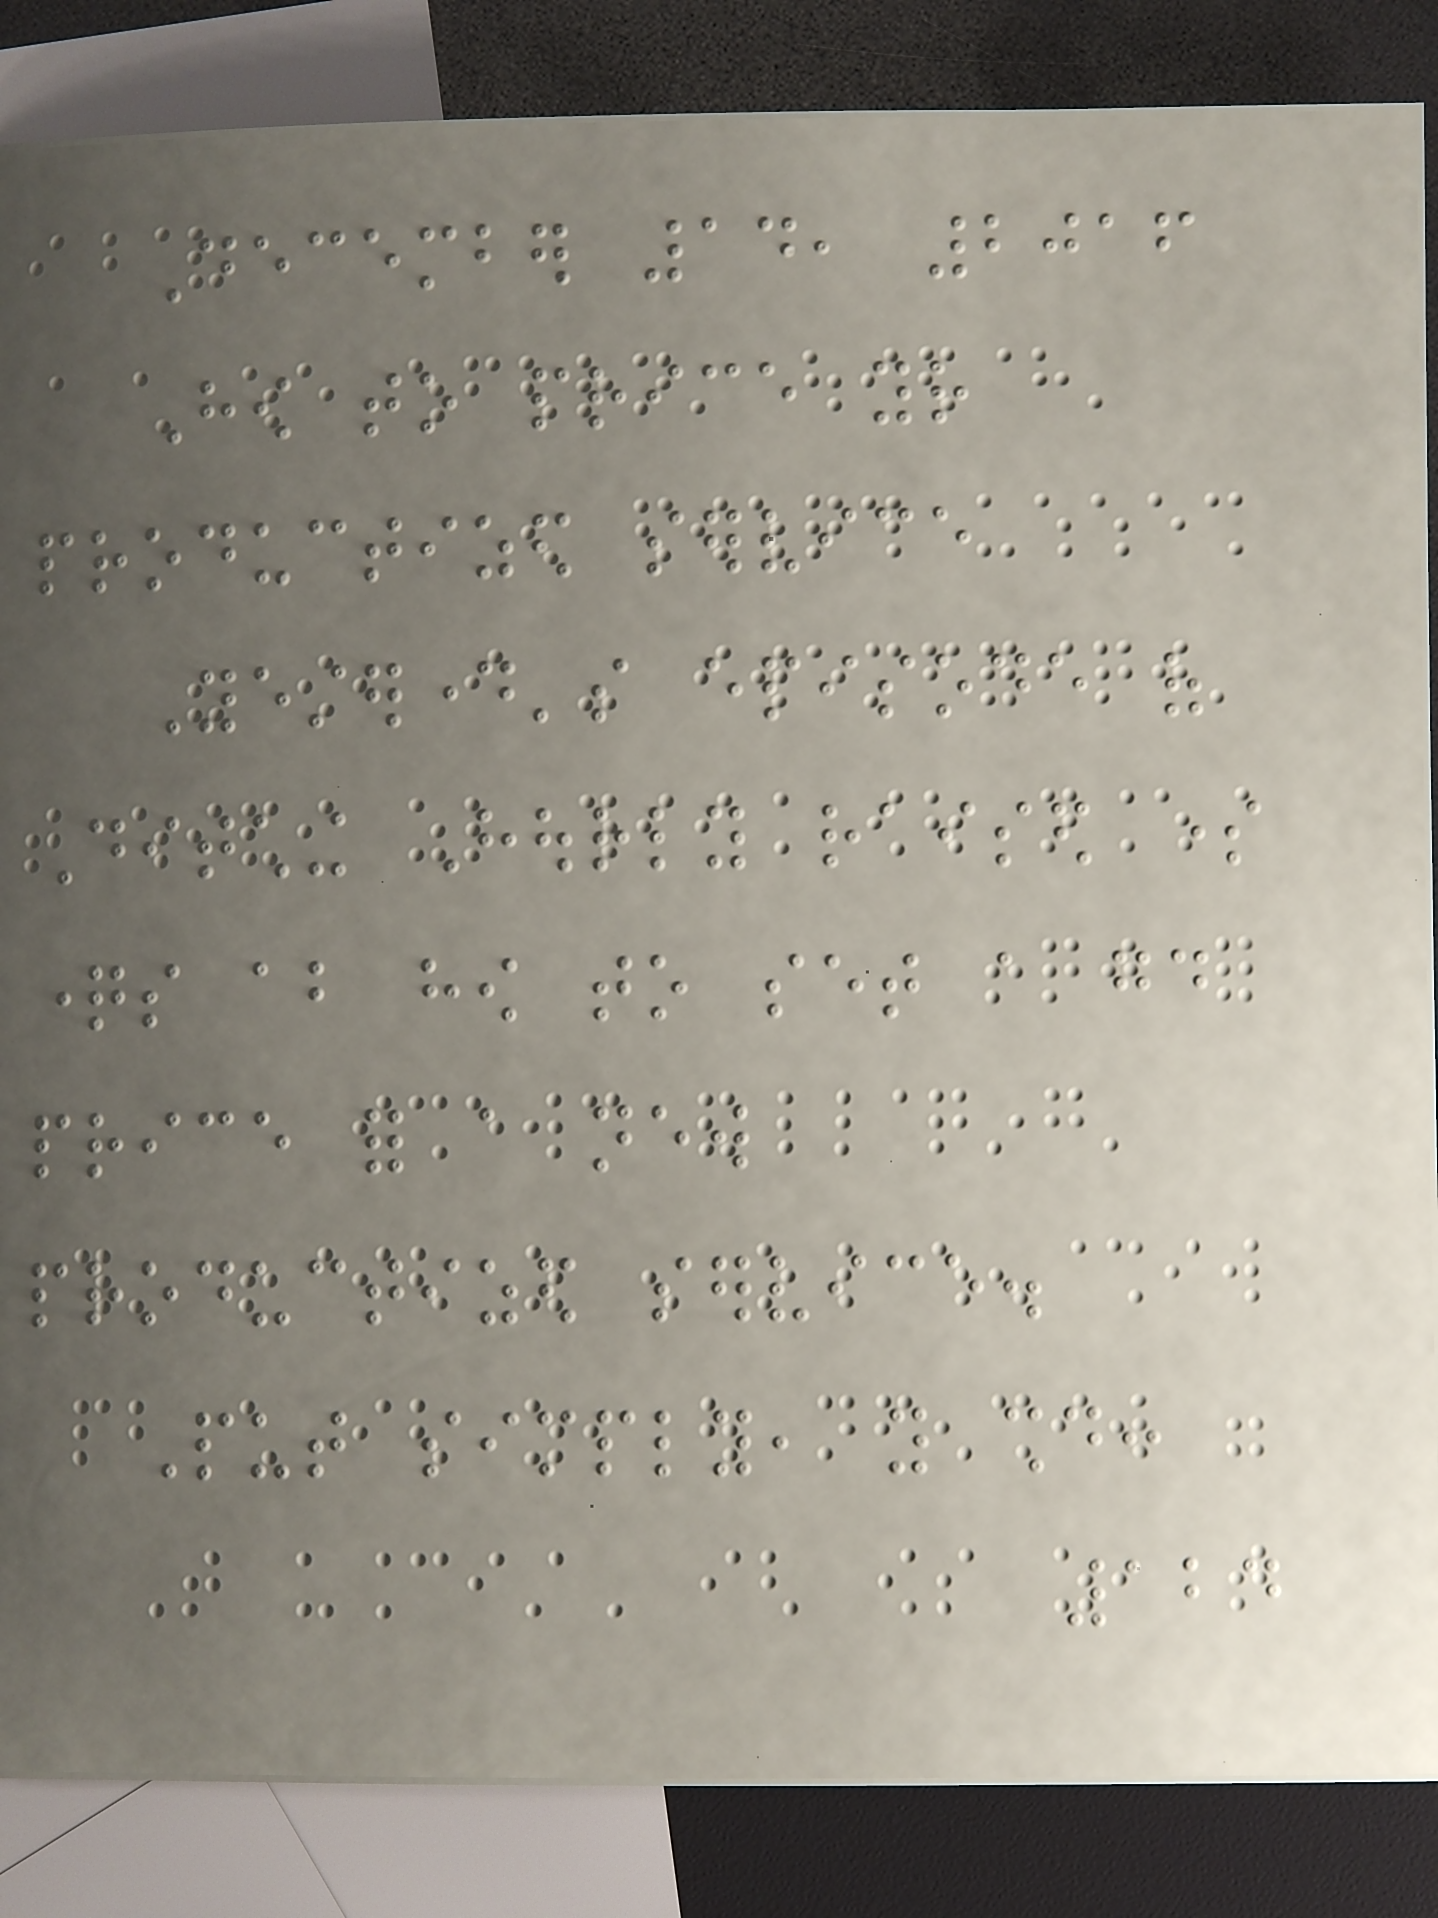December 14, 2016
How to price your
productized service
Yesterday's episode of
Ditching Hourly raised some
questions about how to set a good
price for a new
productized service.
Put simply, you should:
124
